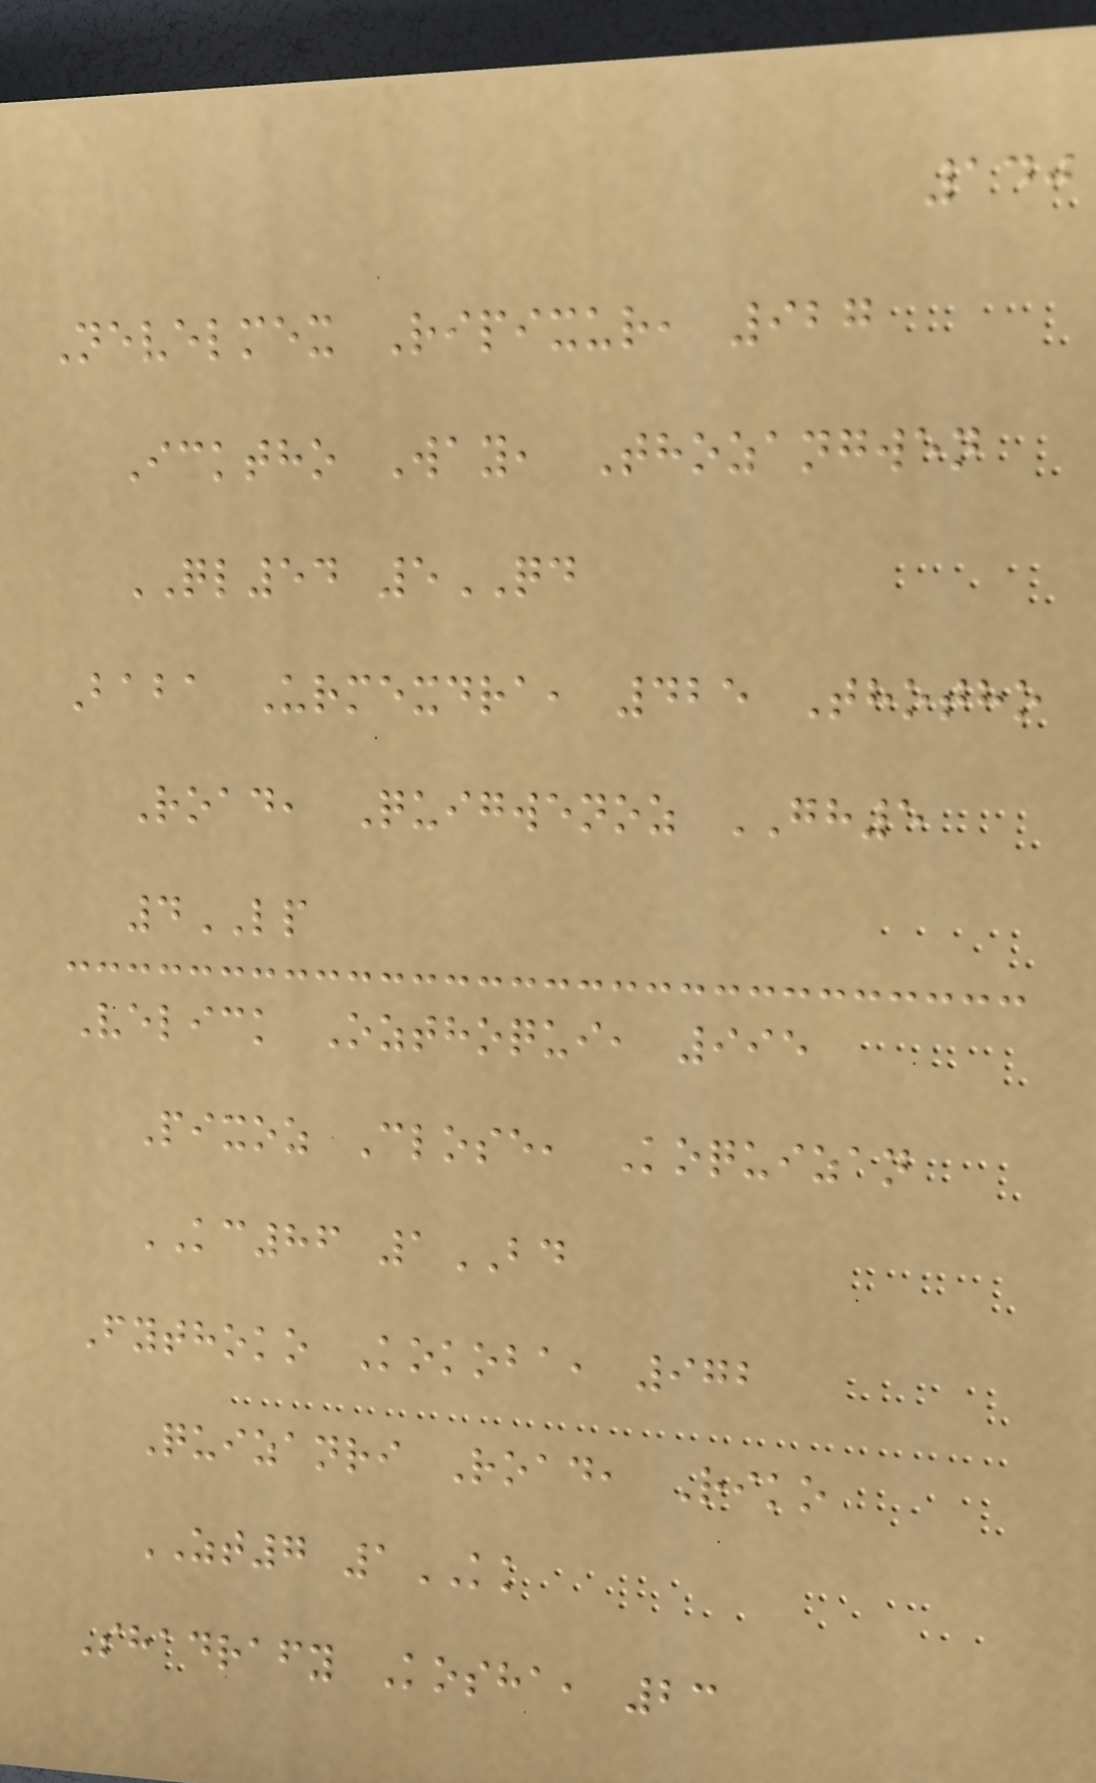140
Nevelmex Ripixur, 927
Icktho Way, Thozangwen
QL54 5QD
Baba Urmexdra, 425 Thotho
Road, Quigwenoz GH5
4LP
Velick Ozthoqui, 995
Pixoz Close, Koquizan
KC86 1BD
Fythoko Kokoba, 972
Quizanri Road, Riko
ZT7 1KK
Shadrafy Kosha, 23
